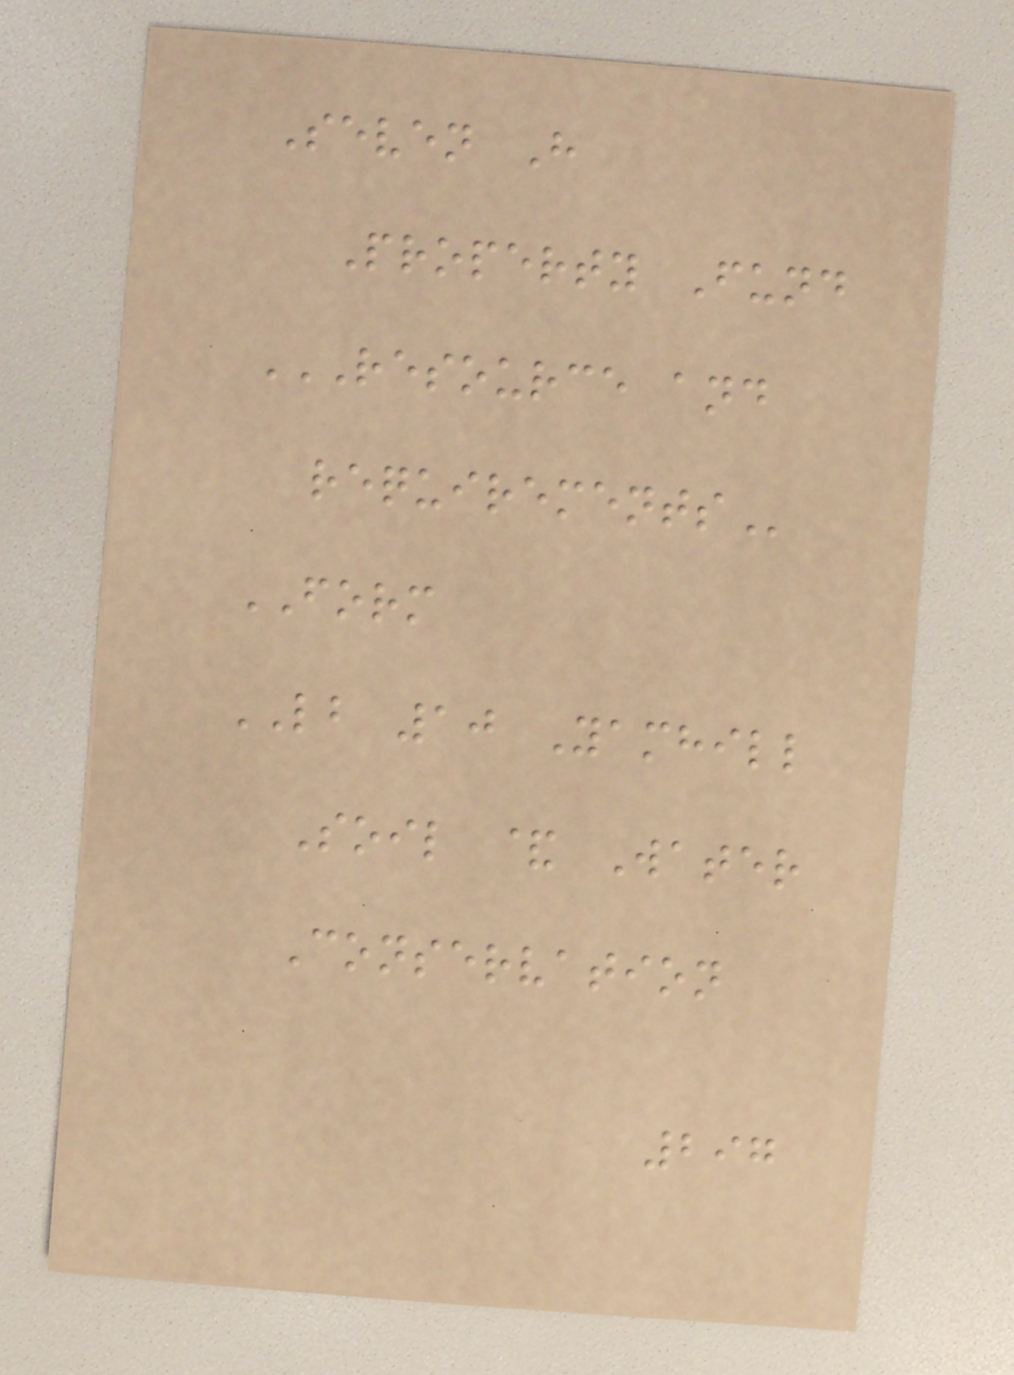Seven H
Property Fund
RESOURCE AND
REQUIREMENTS
FORM
LB 10 Yamhill
Soil & Water
Conservation
297
